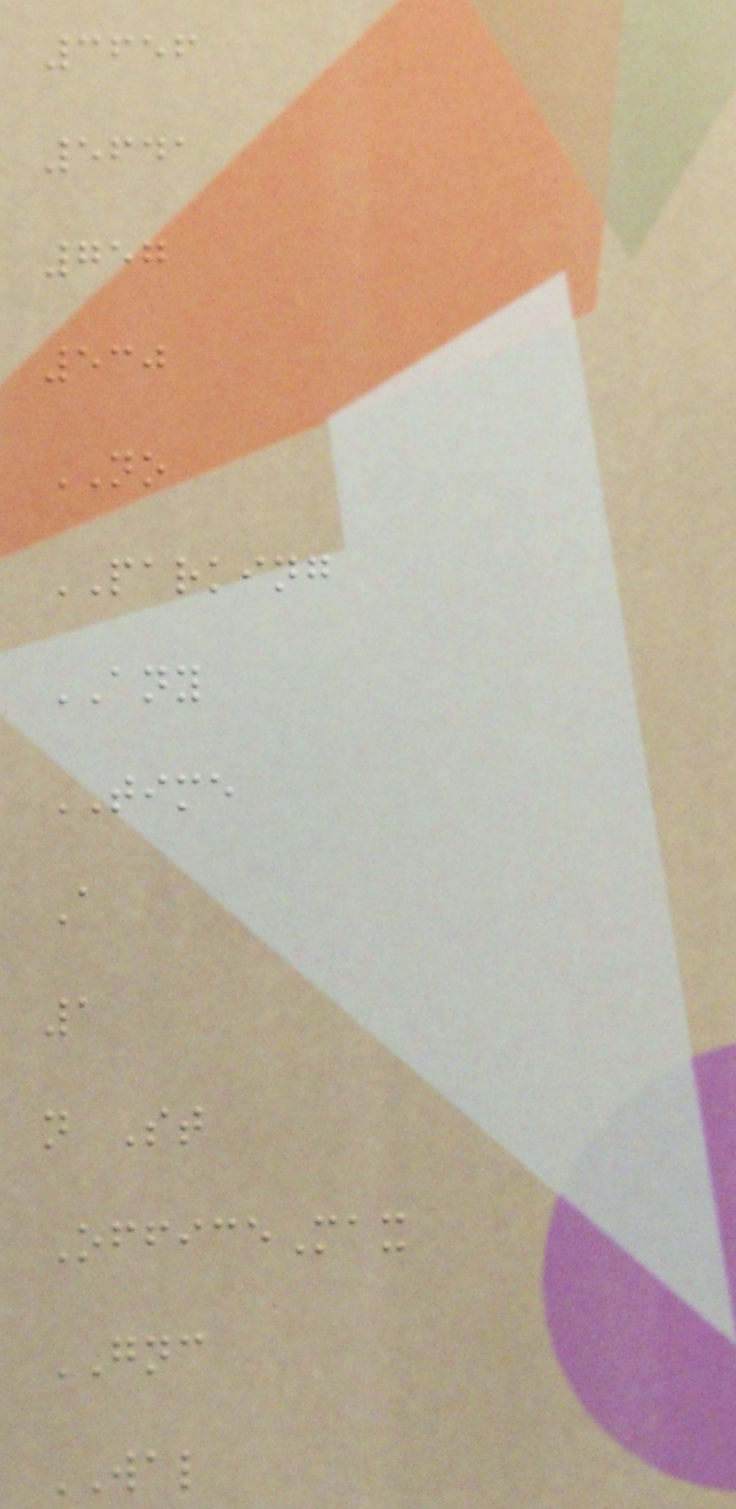3656
5641
757
530
NO
PARKING
ANY
TIME
A
1
n St
OfficeMax
GNC
WAL
